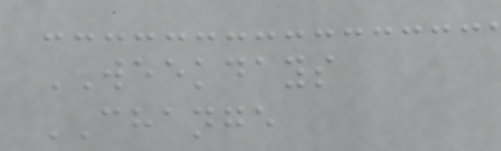WEEKDAYS
CHANGE
